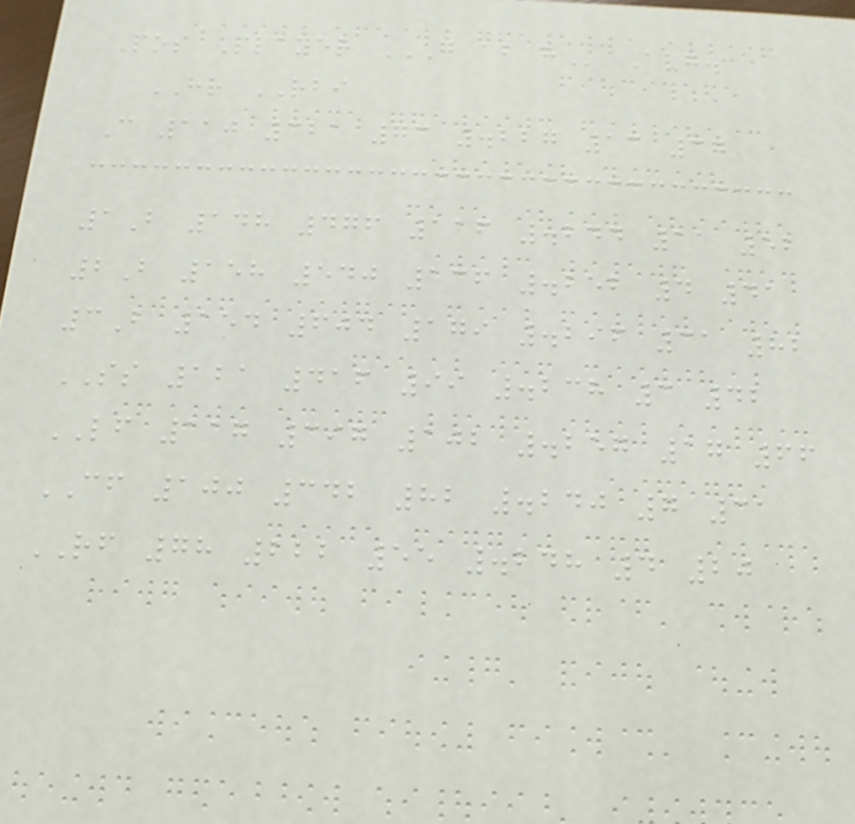Pos Player G AB H Avg.
HR RBI
C 110 321 73 .227 13 37
1B 148 476 116 .244 11 52
2B 158 540 136 .252 4 41
3B 154 604 179 .296 31 82
SS 121 416 99 .238 3 42
LF 117 397 102 .257 17 66
CF 100 342 82 .240 7 31
RF 78 222 55 .248 4 20
